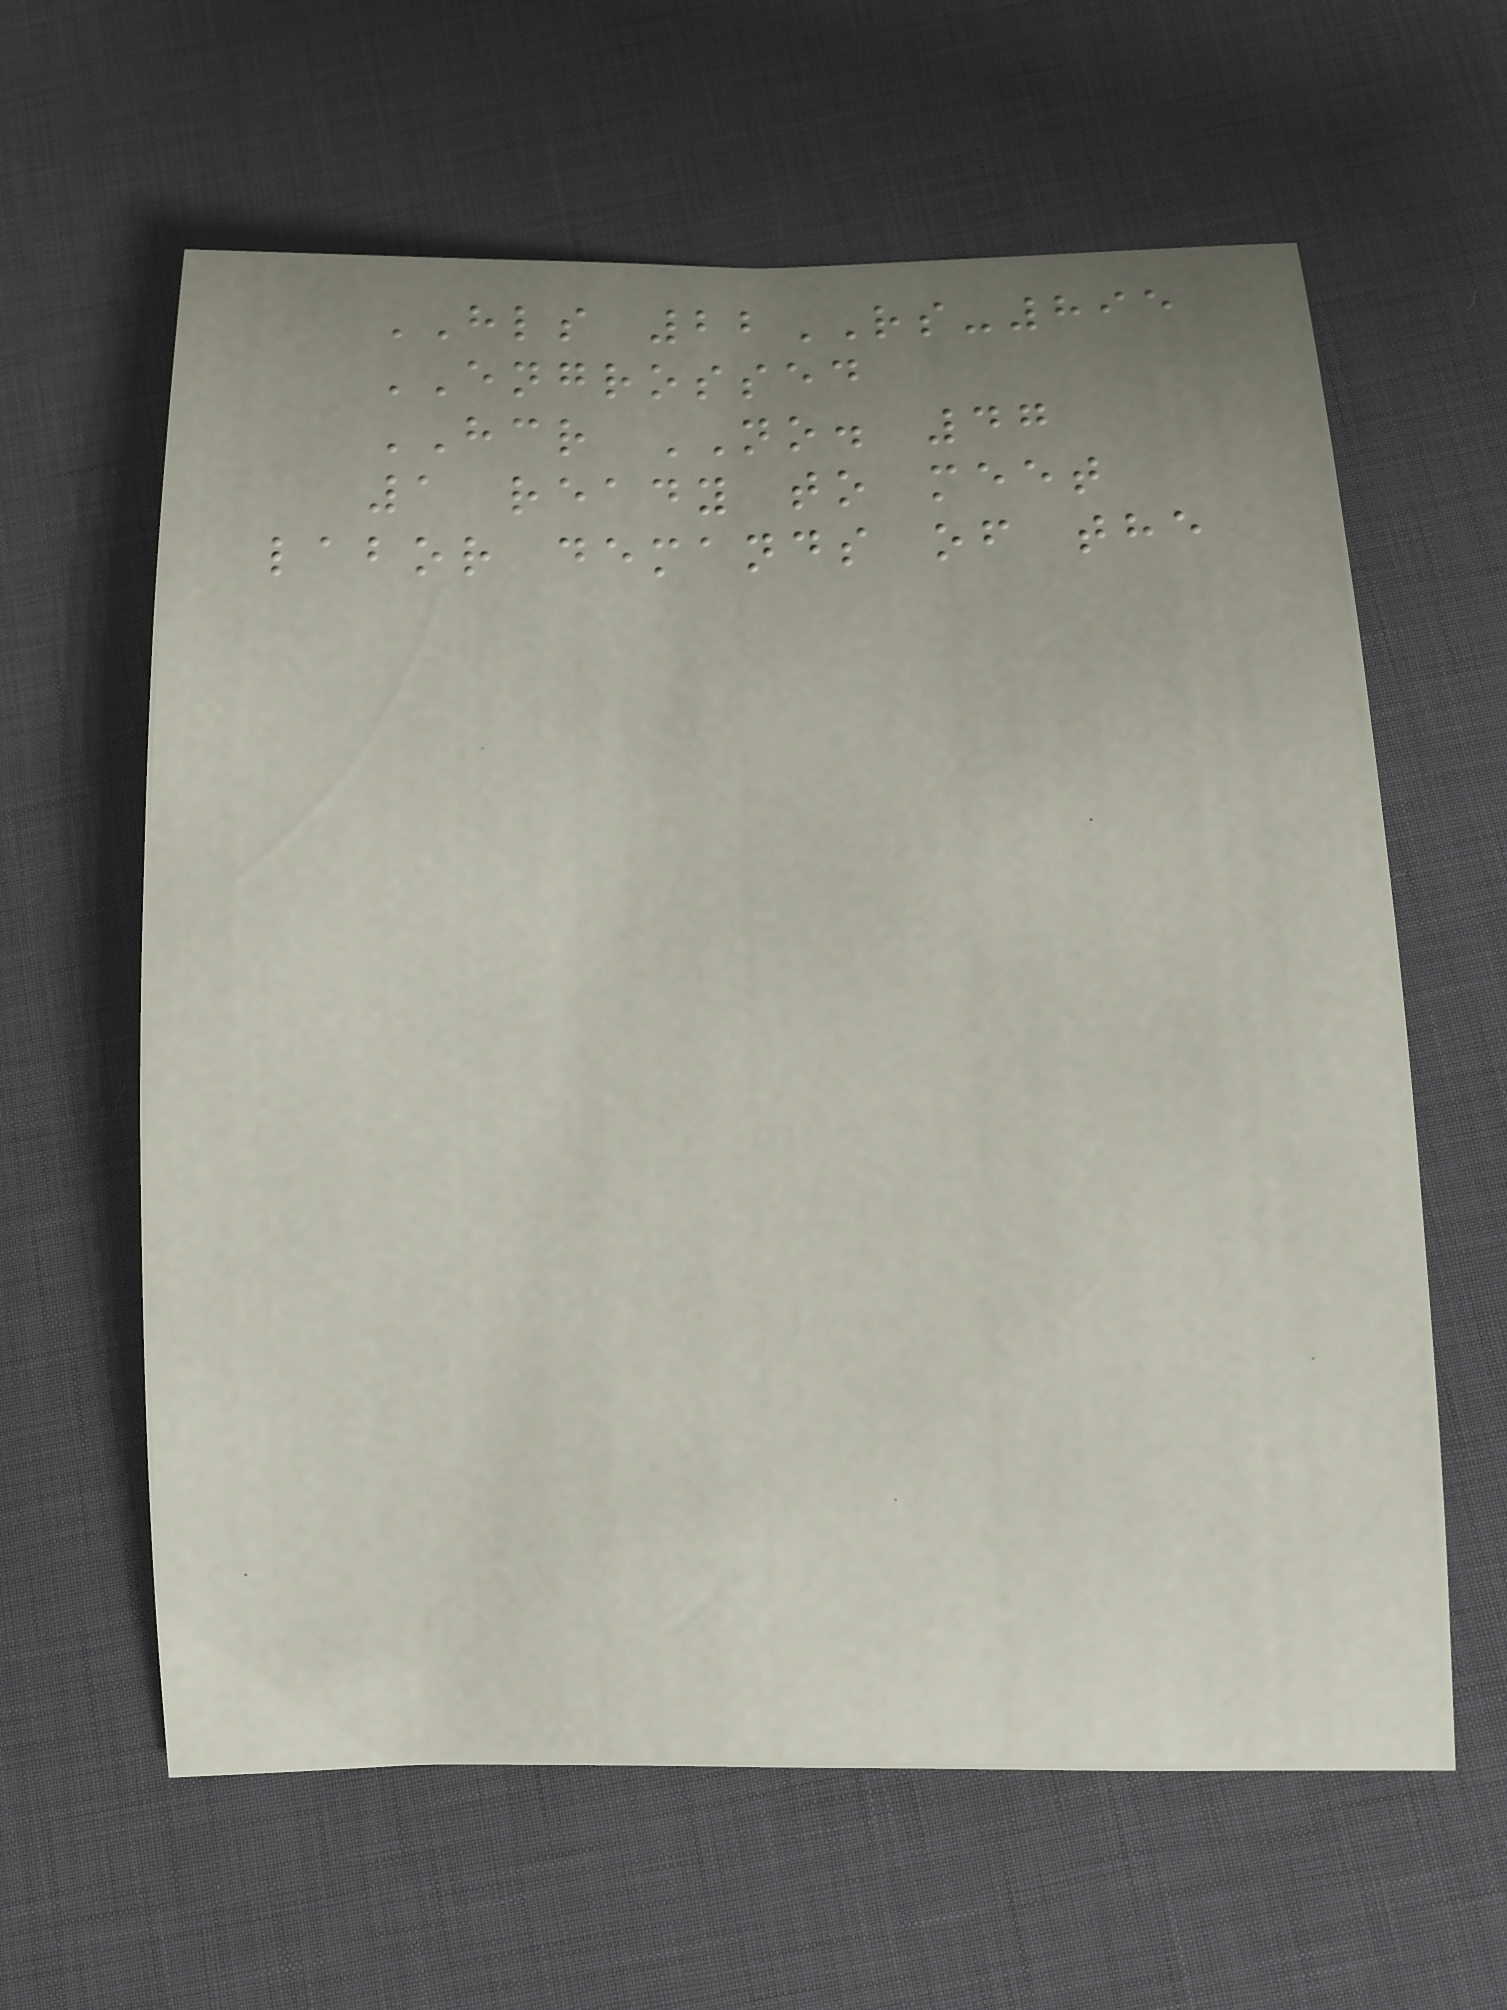HLS 22RS-895
ENGROSSED
HCR NO. 47
1 ready to meet
labor demands of the
